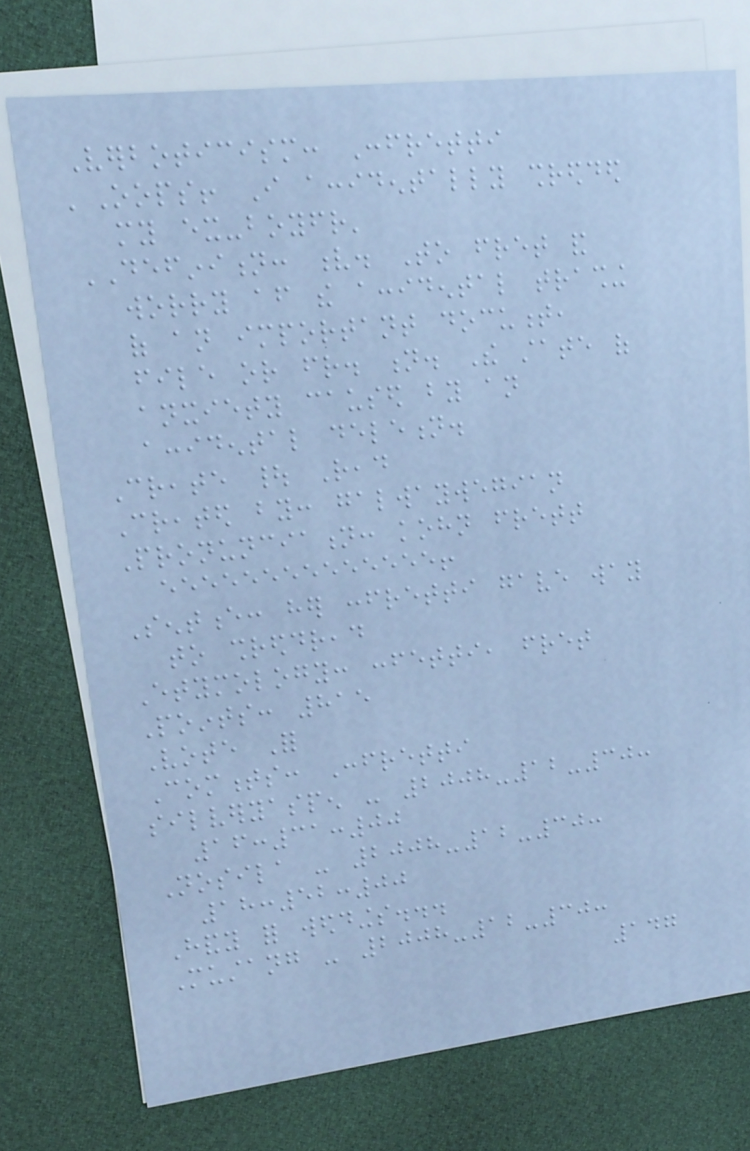Verboticism: Confretti
'Oops! I accidentally shredded
my ex-boyfriend'
DEFINITION: v. To fret and
worry after the accidental trashing
of an important document,
file or friend. n. The state of
anxiety caused by an
accidental deletion.
Create | Read
Created by: galwaywegian
Pronunciation: kohn frett
eeeeeeeeeeeeee!
Sentence: her confretti gave way
to shreddread
Etymology: confetti, fret
Points: 815
Vote For
Comments: Confretti
silveryaspen - 2008-12-30:
16:31:00
Nosila - 2008-12-30:
18:52:00
Handy for weddings...
Mustang - 2008-12-30:
147
